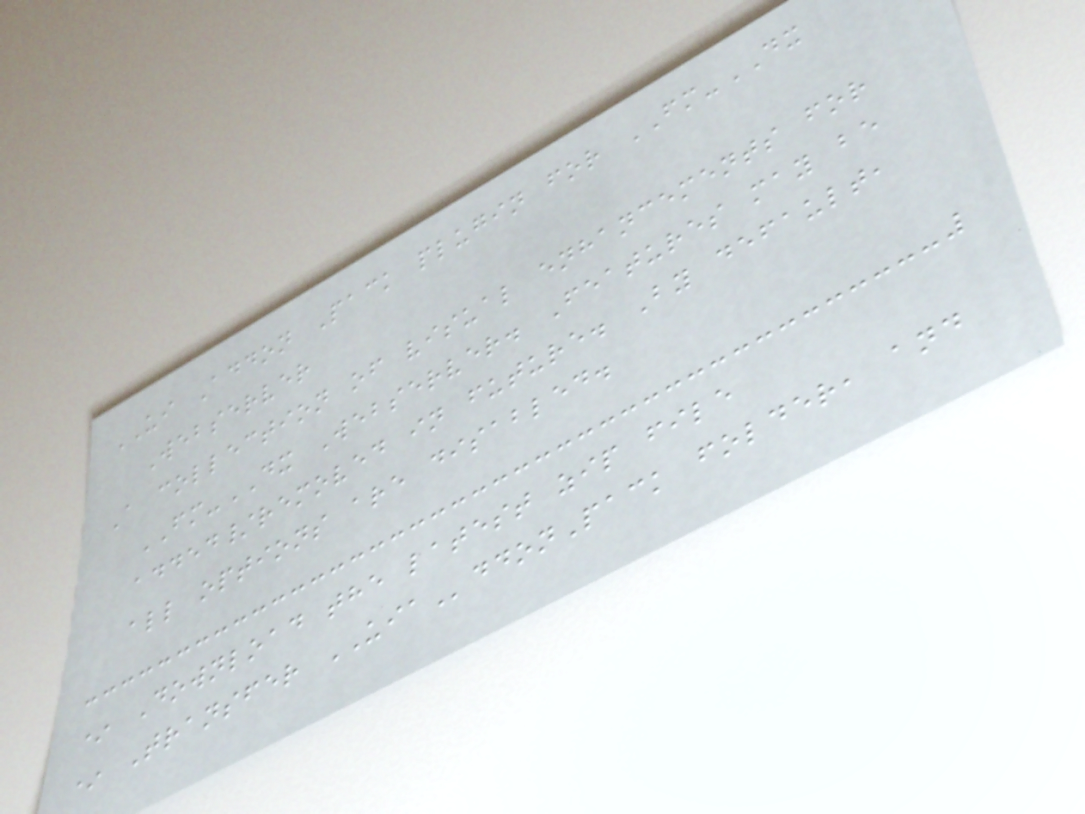UI Addon Pack plugin for FM-DX
Webserver
A collection of visual enhancements for
FM-DX Webserver. Features may be
added/removed in future. By default,
all options are disabled.
* Download the latest zip file
* Transfer UIAddonPack folder, and
